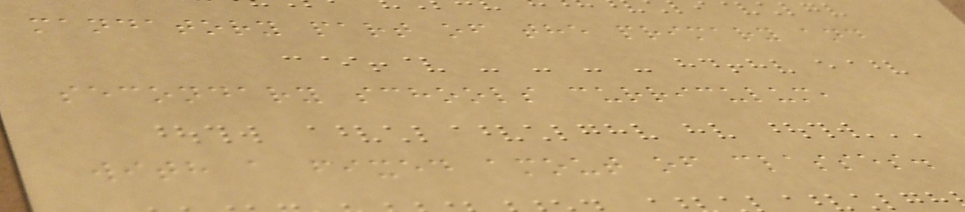mandatory part of the primary and
secondary schools curriculum,
with a fixed amout of classes.
